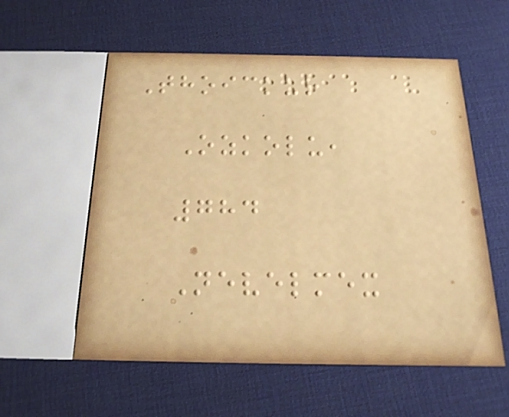Thoickur
Ozkolu,
784
Nevelmex
